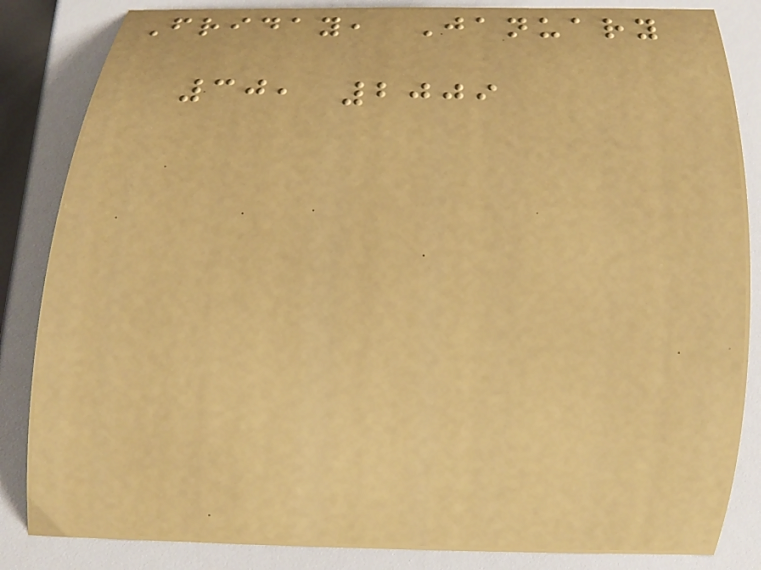Friday, January
30, 2009
